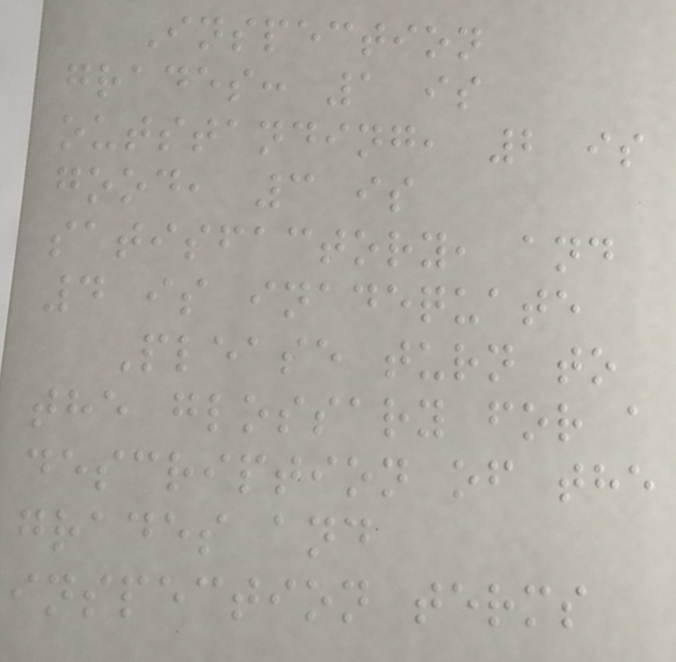Inspection
grades: 1 is
outstanding, 2 is
good, 3 is
satisfactory, and
4 is inadequate
Please turn to
the glossary for a
description of the
grades and
inspection terms
